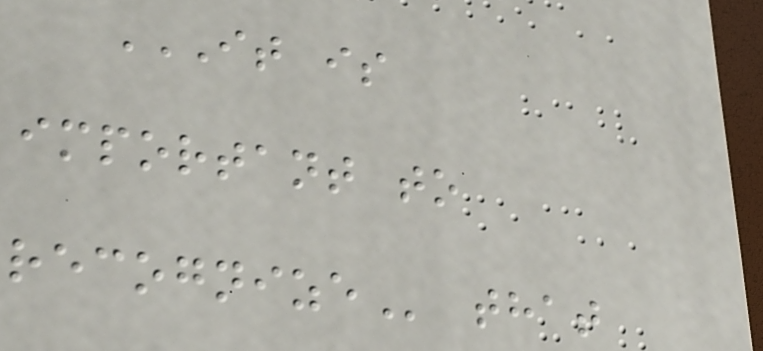IT IS
IMPORTANT TO
RECOGNIZE that
